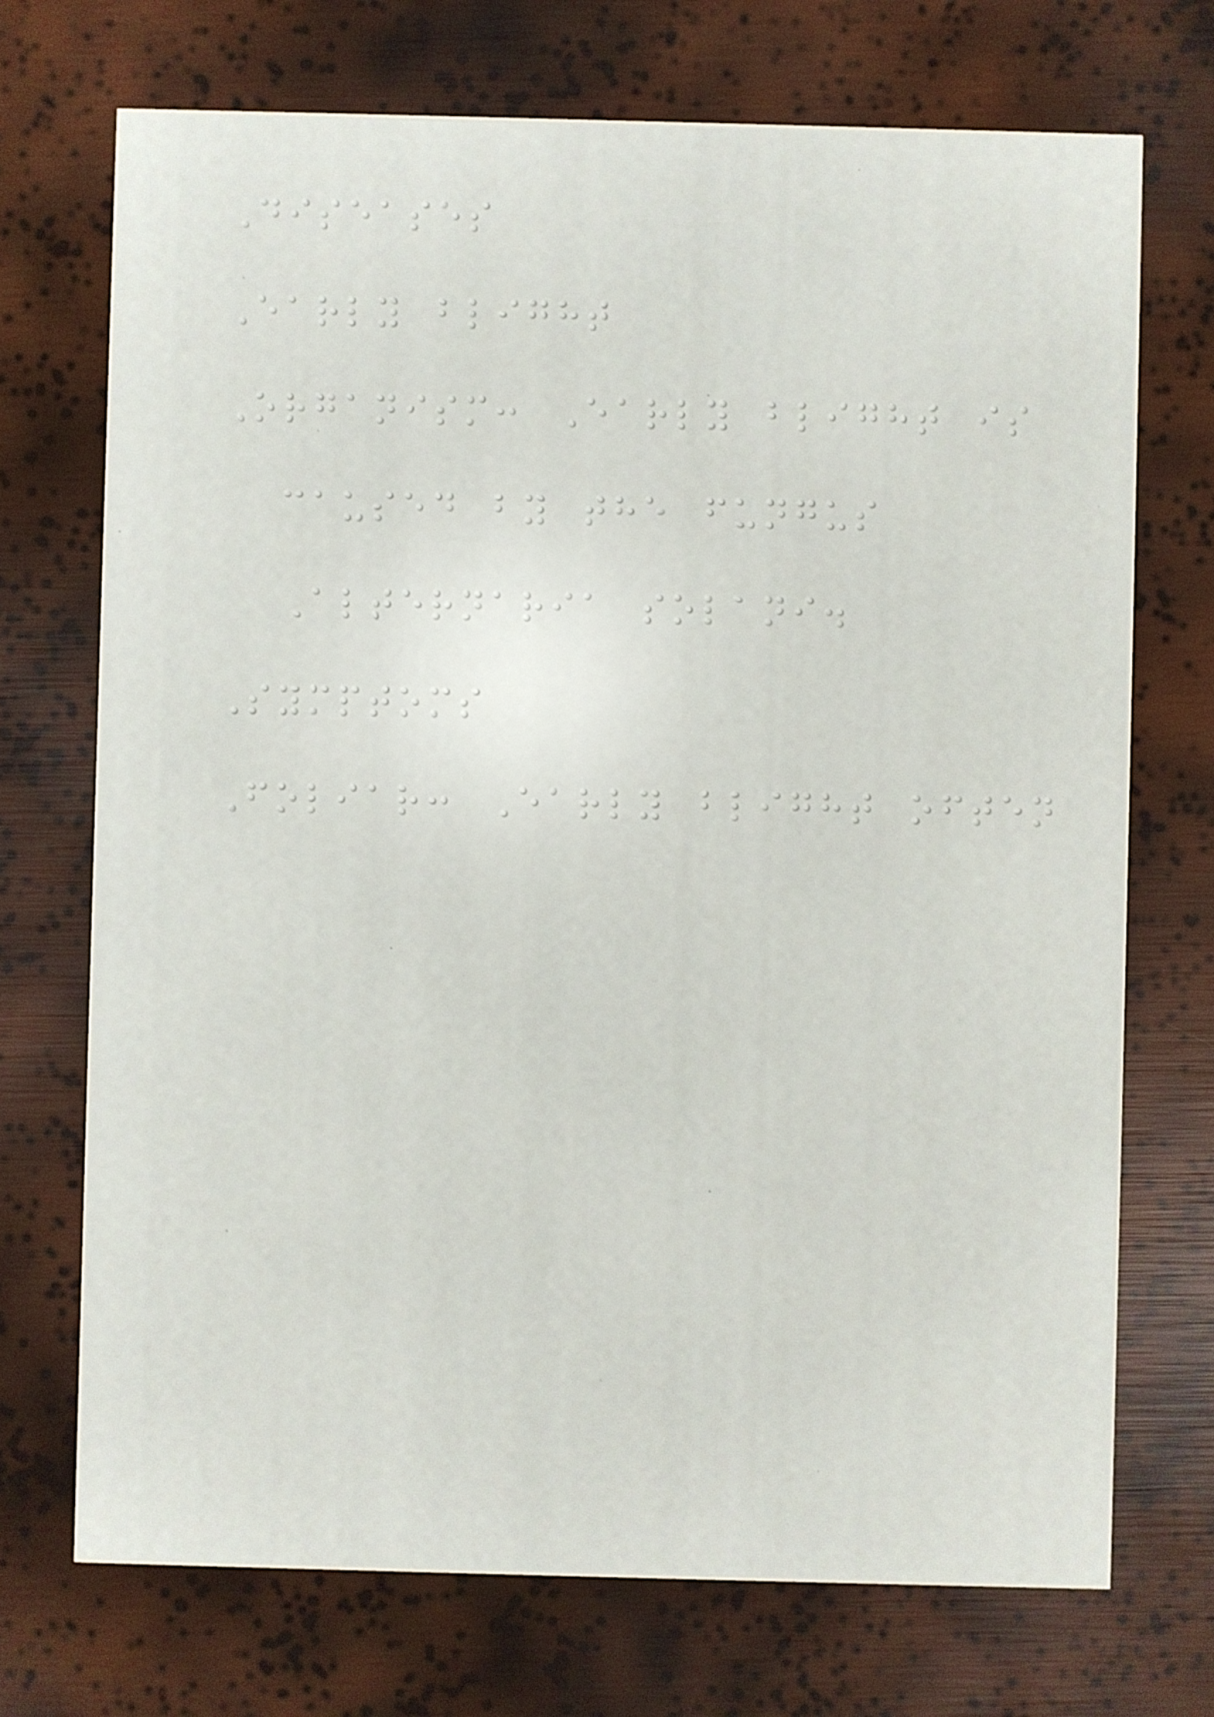Diseases
Early blight
Organism: Early blight is
caused by the fungus
Alternaria solani.
Symptoms
Foliar: Early blight often
